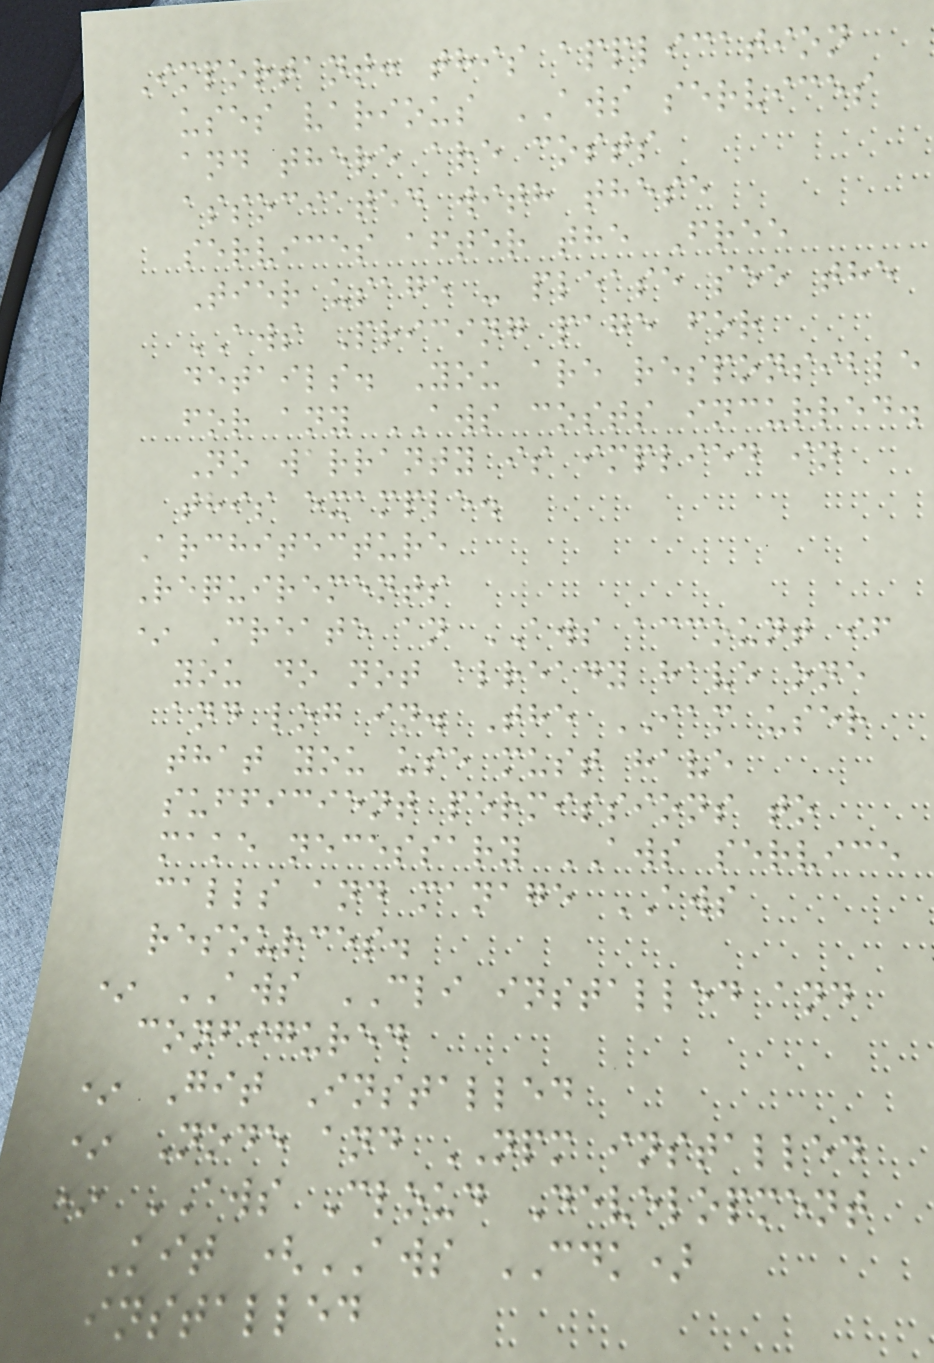Important: this application
uses various AWS services
and there are costs
associated with these
services after the Free
Tier usage - please see the
AWS Pricing page for
details. You are responsible
for any AWS costs incurred.
No warranty is implied in
this example.
Architecture
Requirements
* Create an AWS account if
you do not already have one
and log in. The IAM user
that you use must have
sufficient permissions to
make necessary AWS service
calls and manage AWS
resources.
* AWS CLI installed and
configured
* Git Installed
* Node and NPM installed
* AWS Cloud Development
Kit (AWS CDK)
installed
